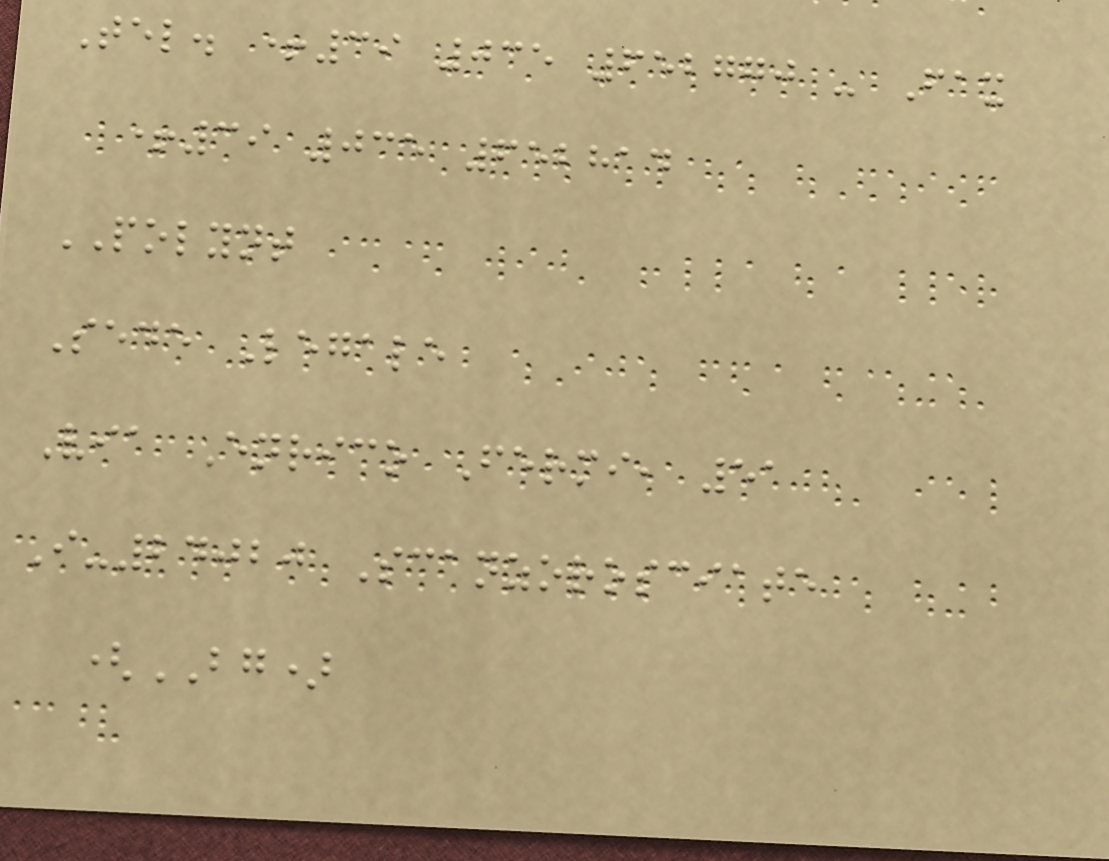Tel. +39 035 652770 - Fax
+39 035 652814
POLYNT
Sede Legale
Via Enrico Fermi, 51
I-24020 Scanzorosciate
(BG)
